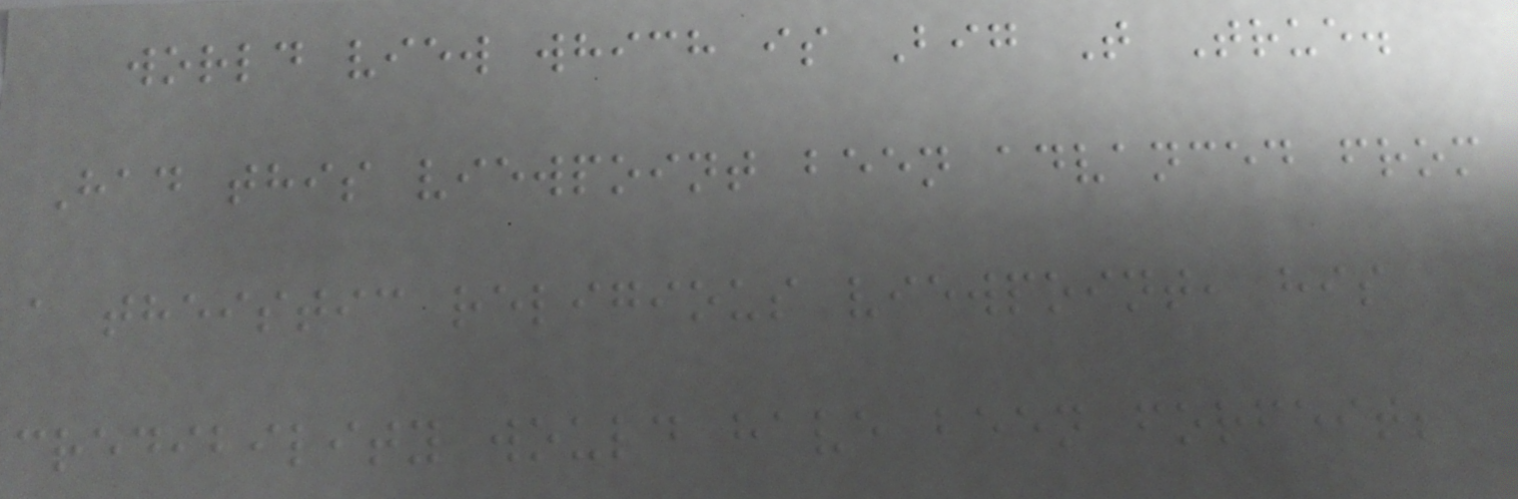world view which is Big T True.
Had this viewpoint been advanced from
a theistic religious viewpoint, his
credibility would have been forfeit;
